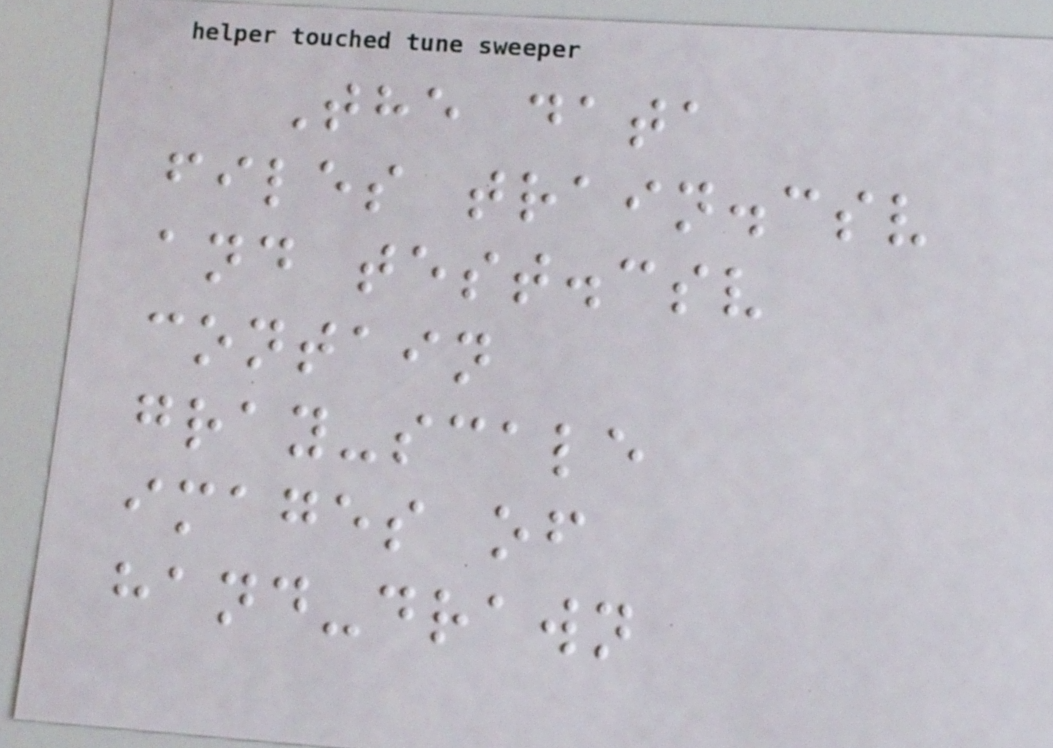The data
files train.csv
and test.csv
contain
gray-scale
images of
hand-drawn
